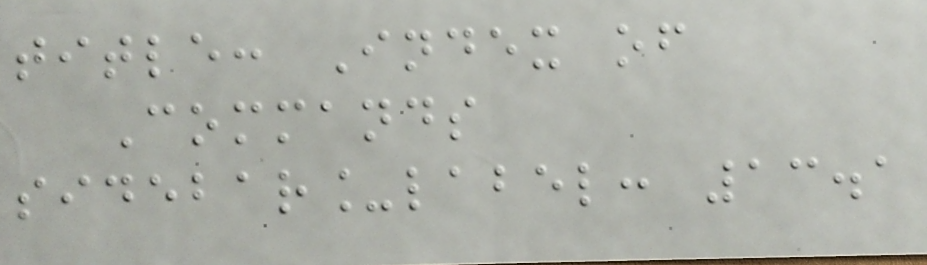title: Index of
Commands
sidebar_label: 13.1
